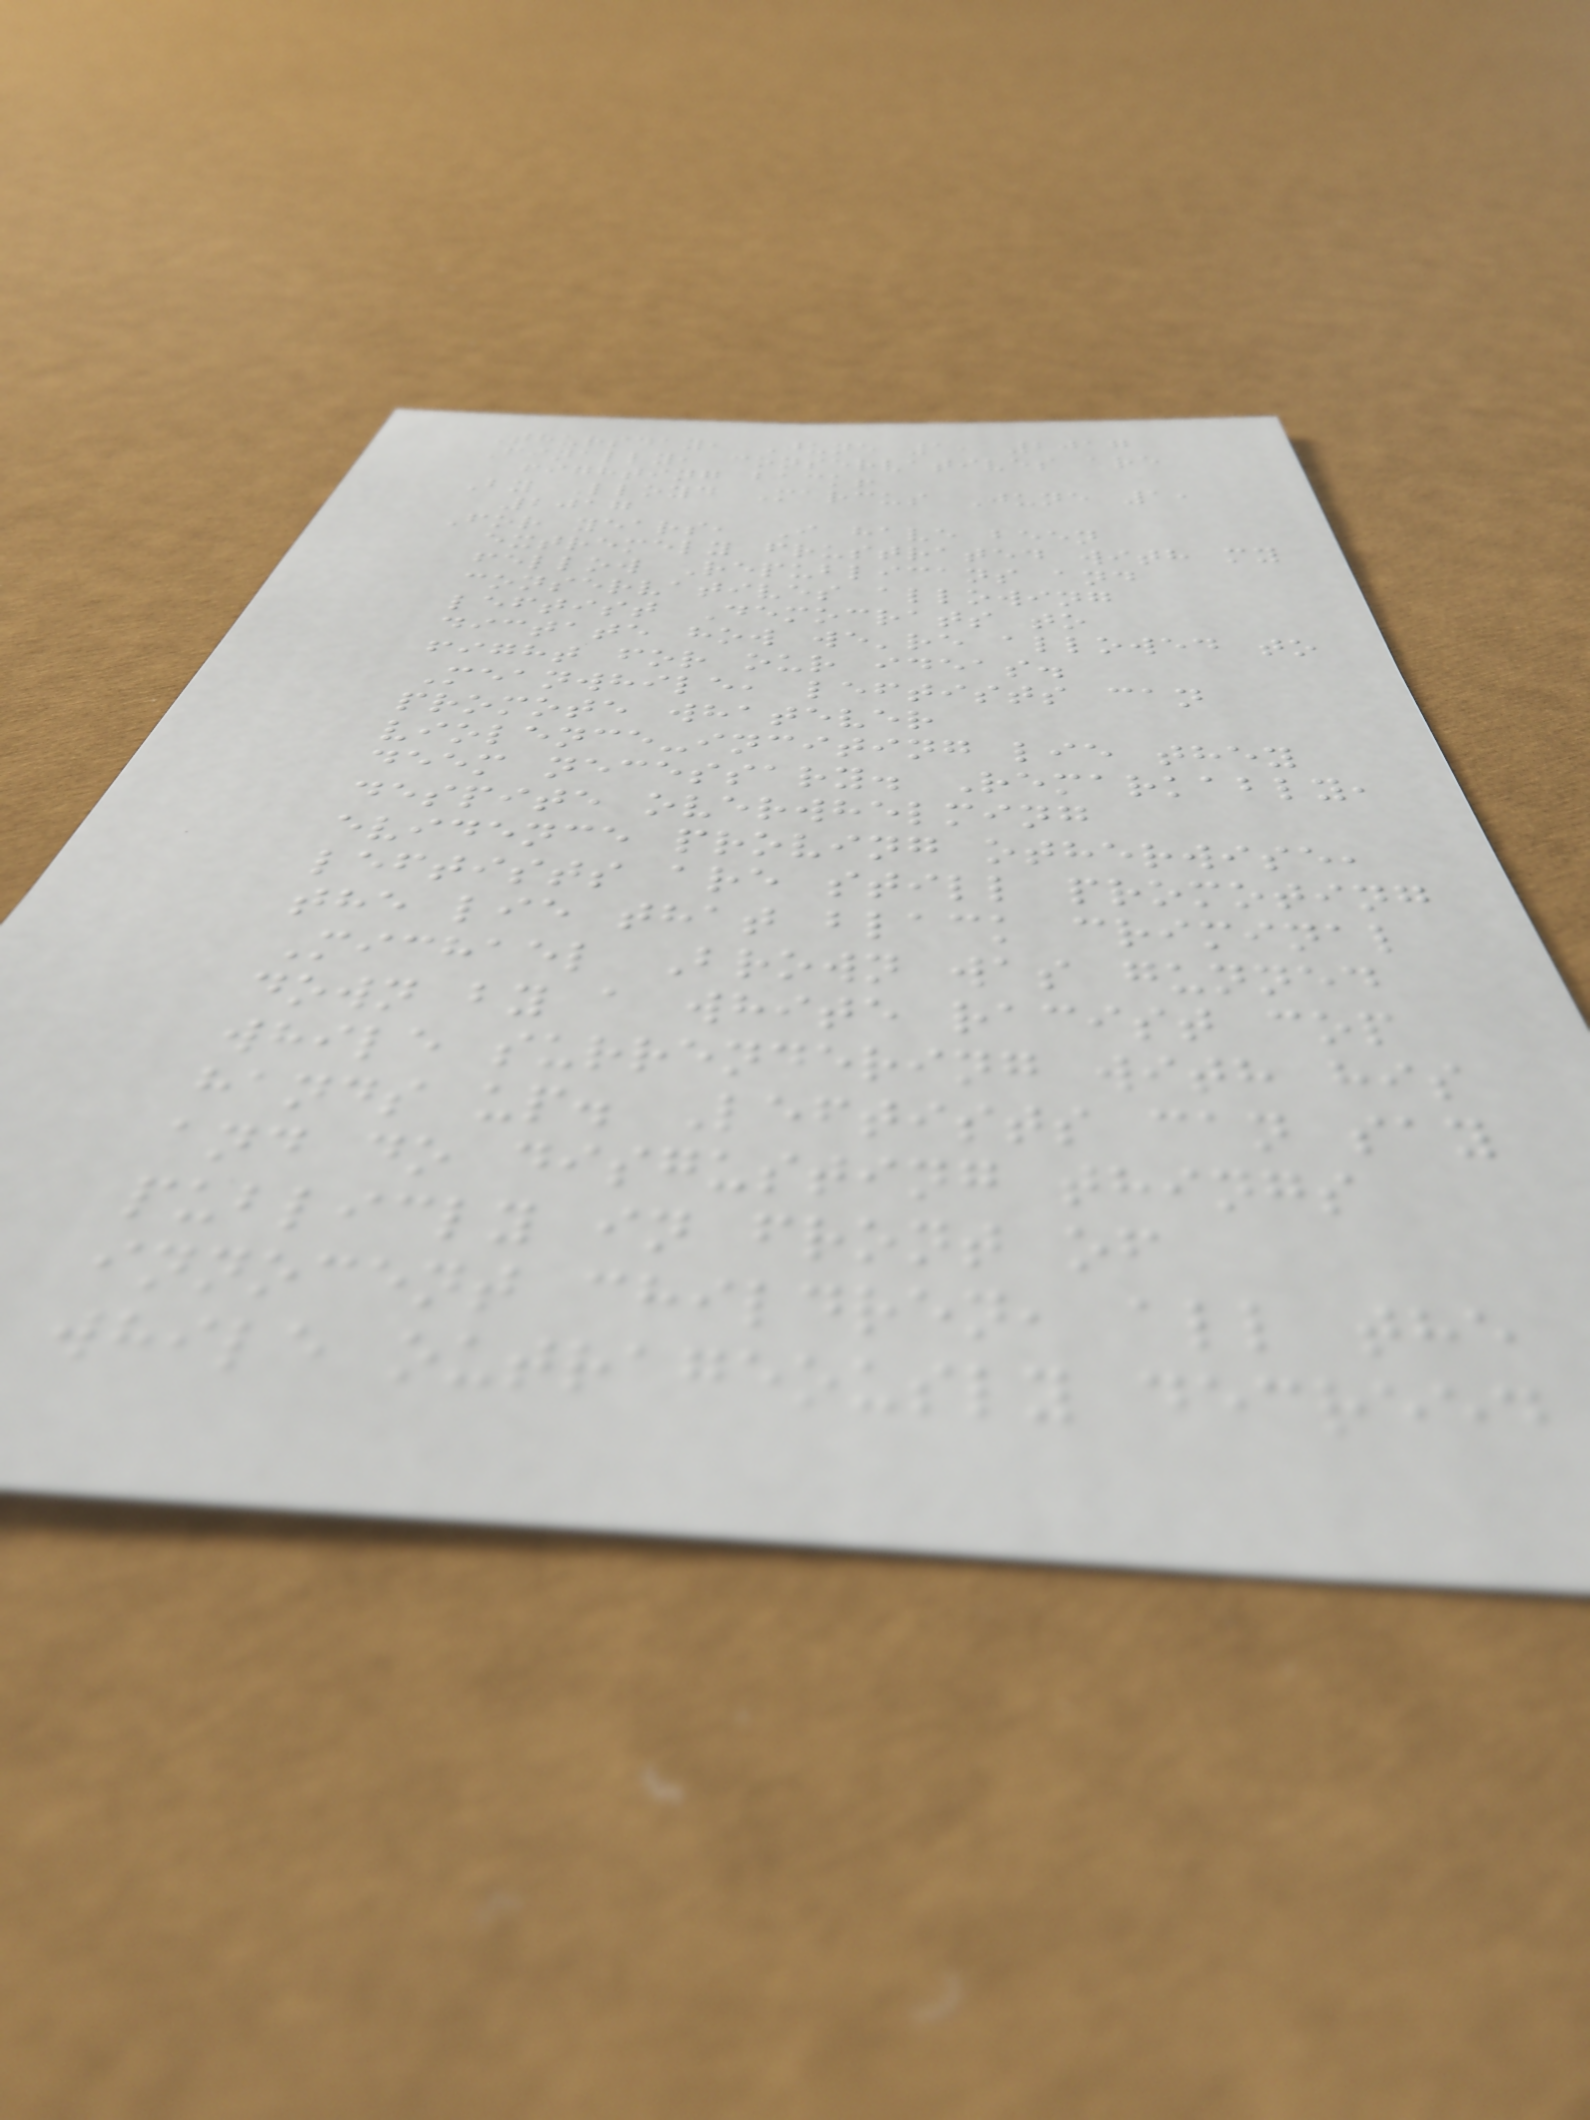Thursday, June 1, 2017
Finally, conservatives are
fighting back!
By Lloyd Marcus June 1,
2017
For years, I have been
extremely frustrated with my
fellow Republicans and
conservatives allowing
leftist Democrats to
dictate how we're allowed to
fight for our ideas.
Meanwhile, leftists can
promote whatever
violence-inciting lie they
deem necessary. Remarkably,
despite overwhelming
evidence proving otherwise,
leftists are still promoting
the lie that black criminal
Michael Brown was gunned
down by a white racist cop
while surrendering with his
hands up. Leftists can say
and do disgusting things
publicly in front of
innocent children, all the
while outrageously decreed
